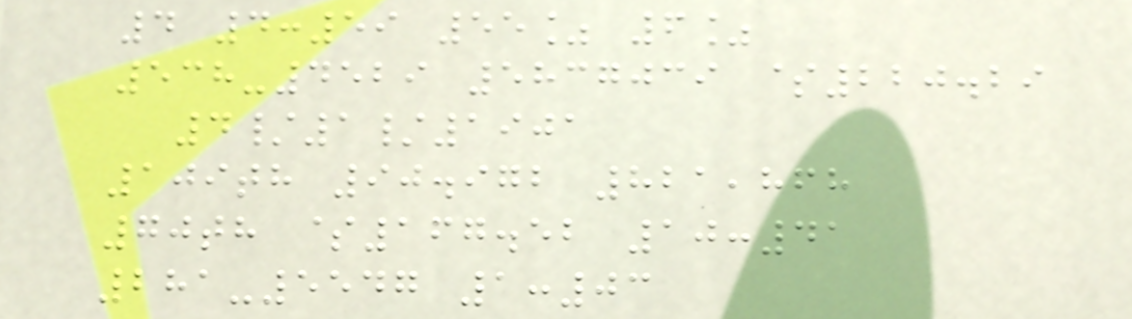4 4:59 55% 6%
538-4529 5837039 $220.29
4/1/1901
109th 90.972 821,868
70th $167.52 10:41
281-5547 1:03
